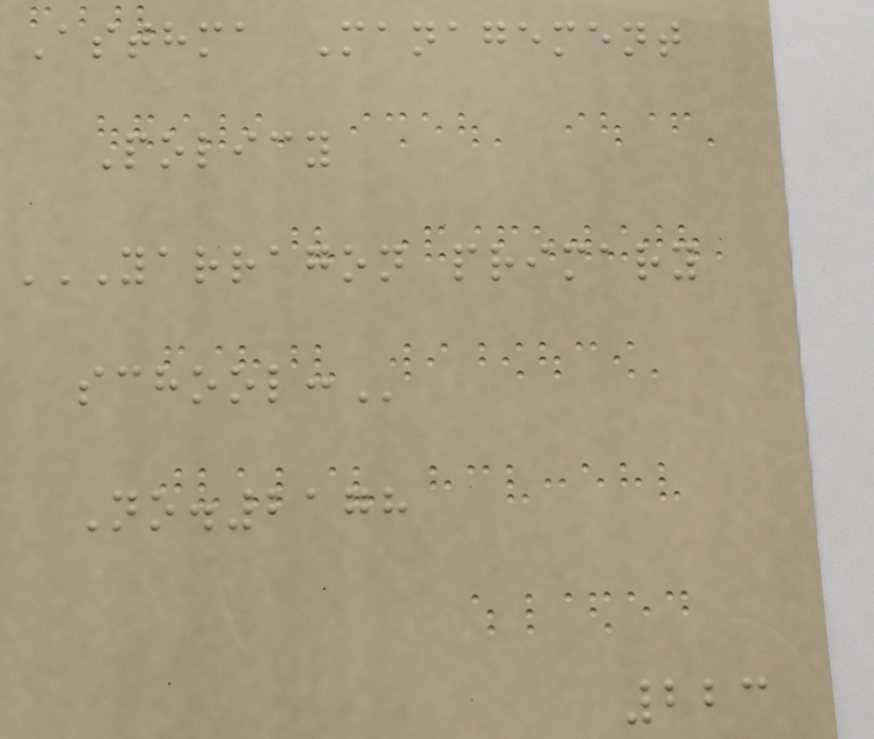Asthma Management
Policy
YARRAGON PRIMARY
SCHOOL:
No.2178
223
